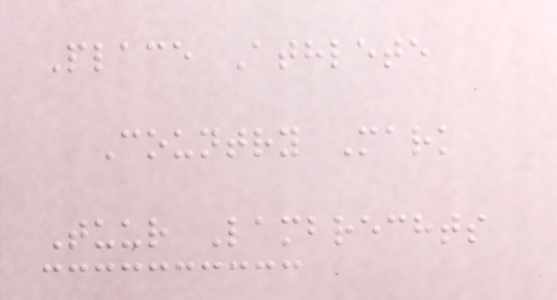Place Athlete
Country Mark
Tuur Lambrechts
